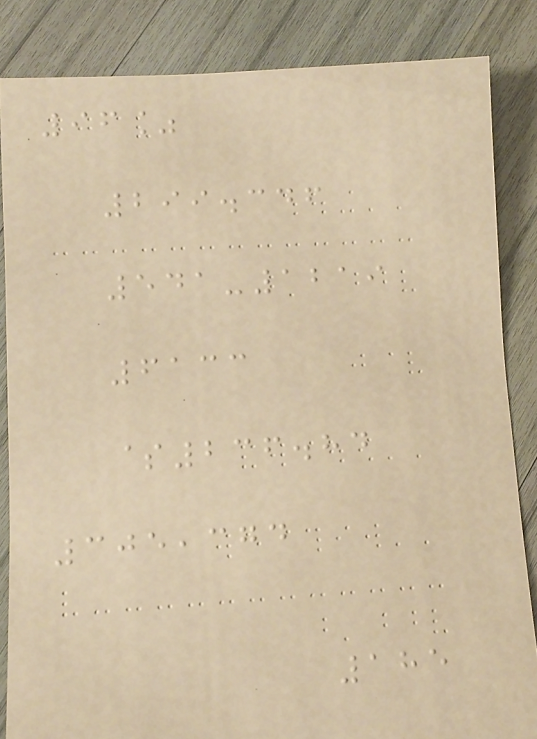96%
299.346
541-1219
6133
$236.84
305,374
185
